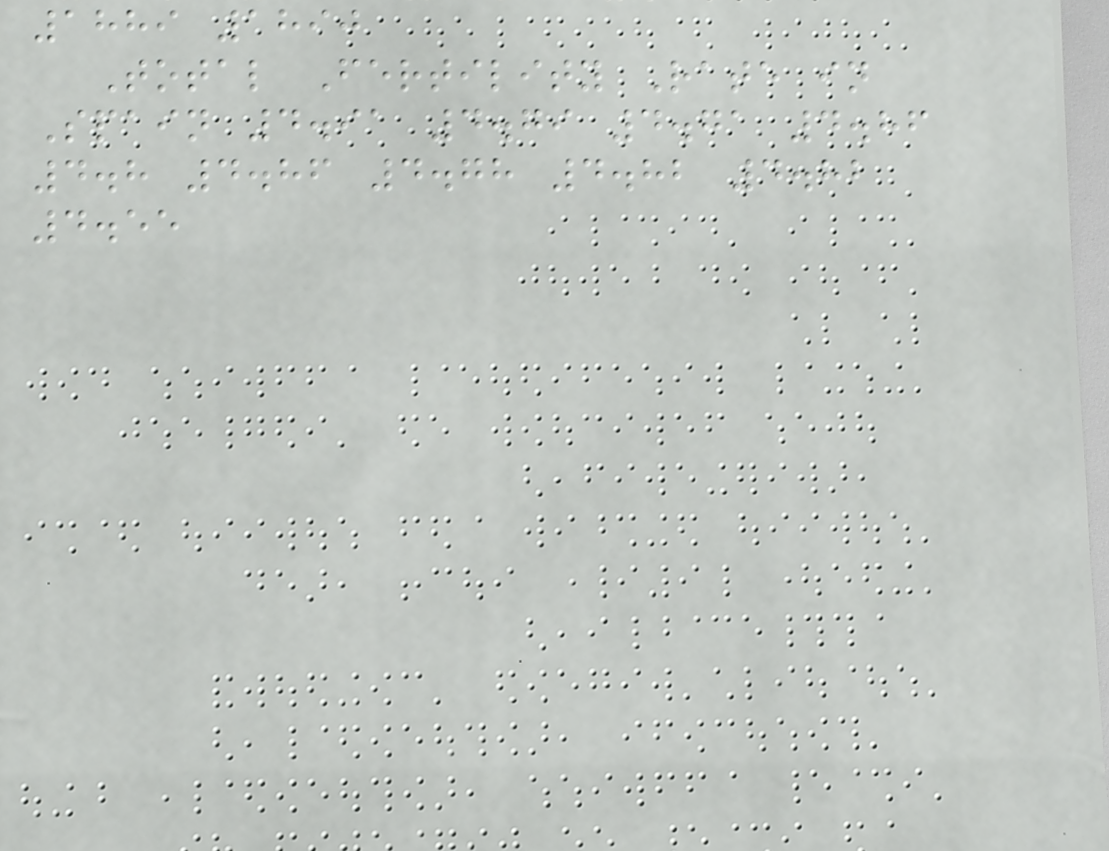1889 1890
Total Fertility Rate in
Spain 4.91 4.79 4.71 4.86
4.8 4.86 4.78 4.82 4.82
4.55
